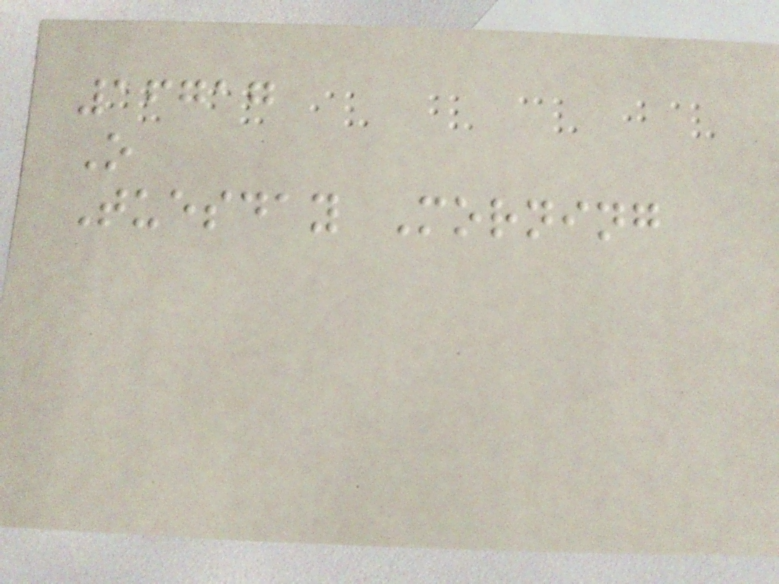16717
O
Tuesday Morning
